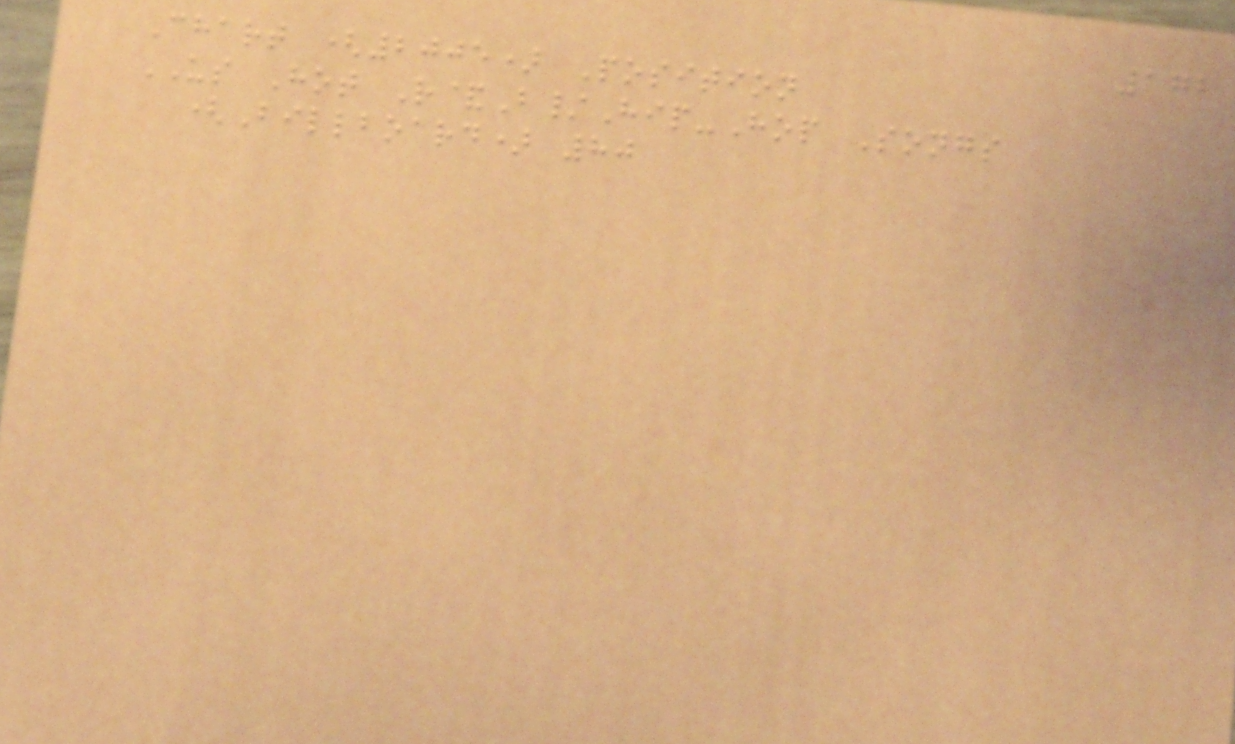172
Chart (2005) Position
US Hot R&B/Hip-Hop Songs
(Billboard) 80
